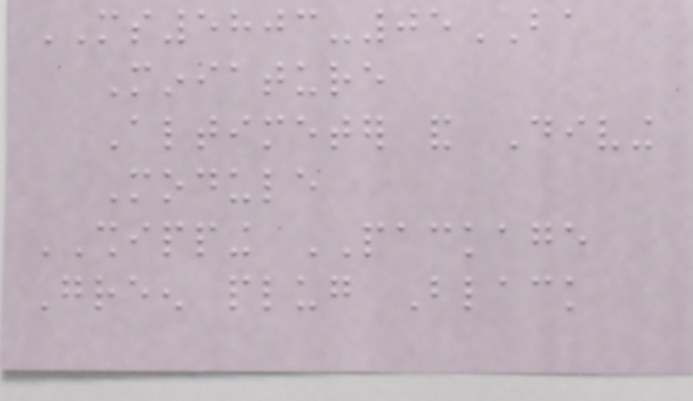MS5803-05BA
Miniature
Altimeter and Diving
Module
SHIPPING PACKAGE
Green plug Black
